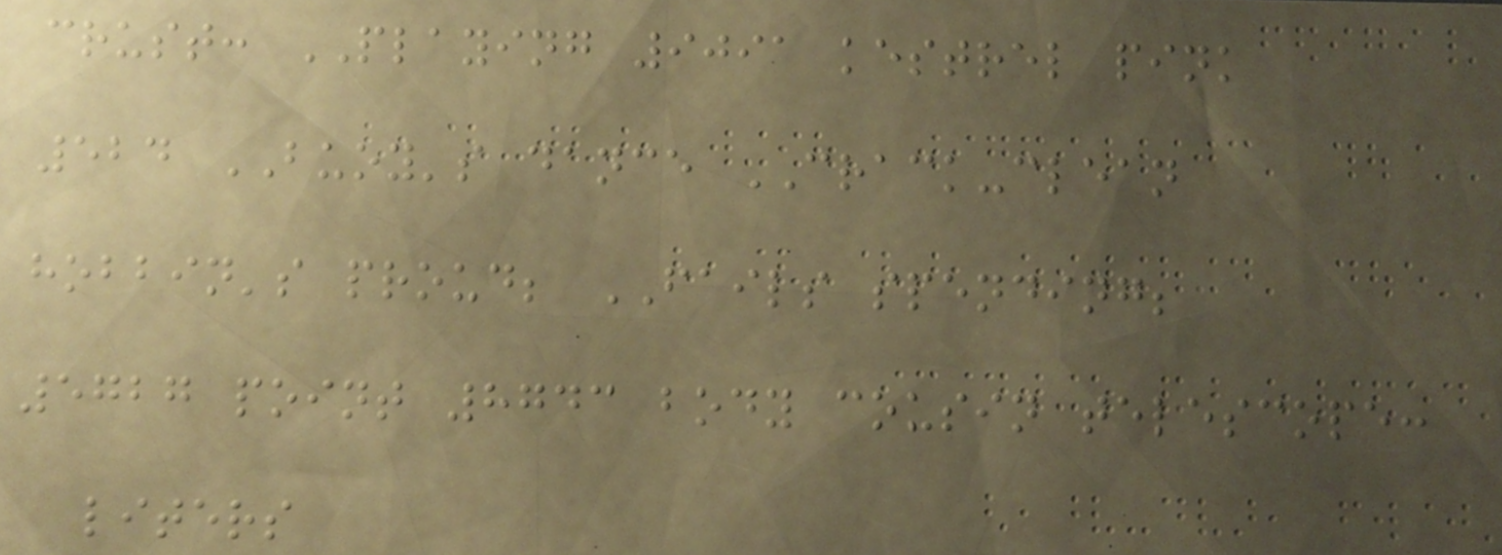crust: PLAYING 9091 kestrel pink
524 BUOY's dance CRACK-clean
hobbin's proud; FAILS spending;
5727 point 8743 body cousin telescope:
liters
